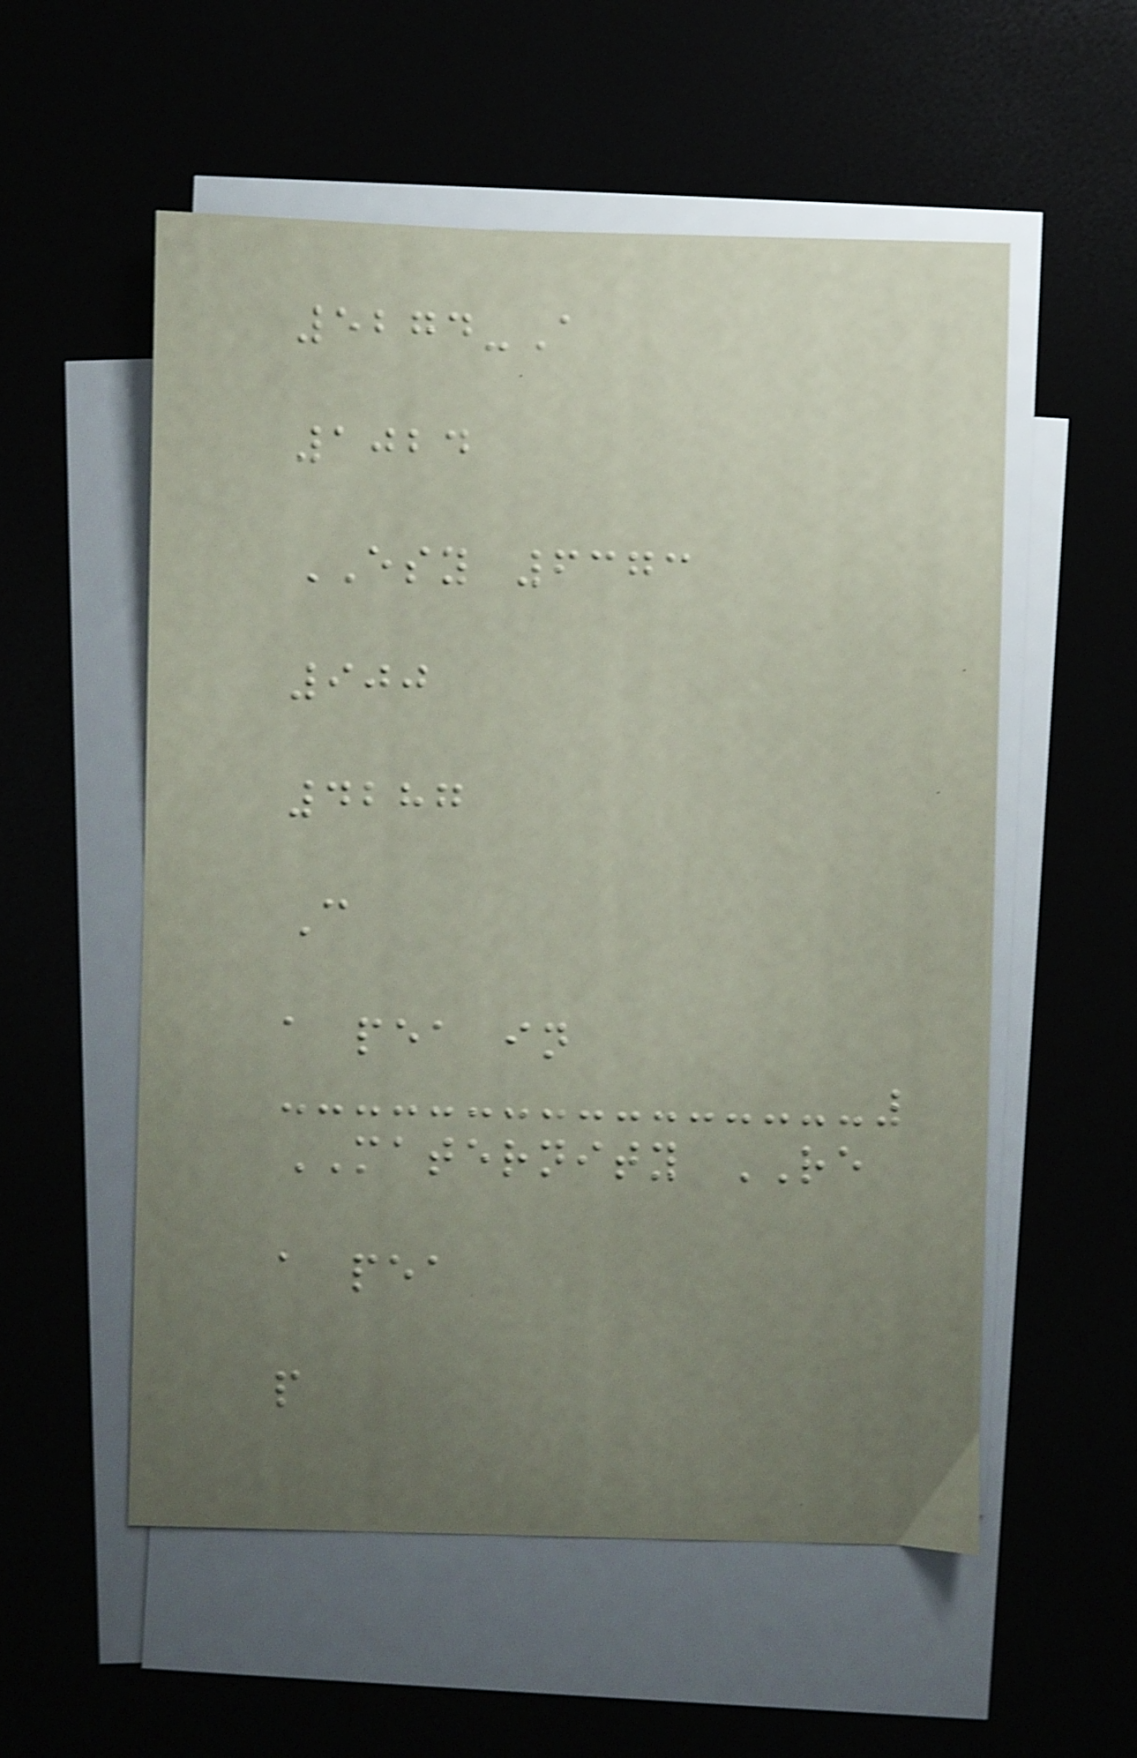5274-A
1024
ESY 6373
900
4287
C
a pea in
MATERNITY RE
a pea
p
